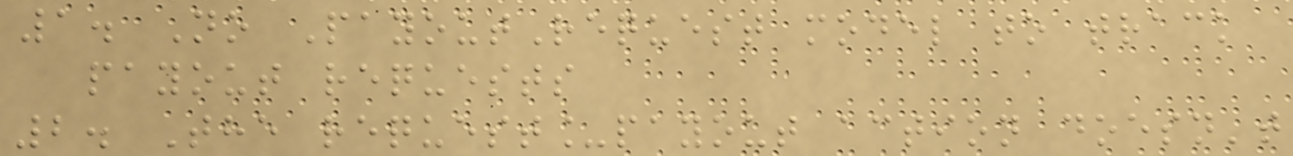1. No PayoutRequest model to track
payout requests
2. The request_payout action doesn't
